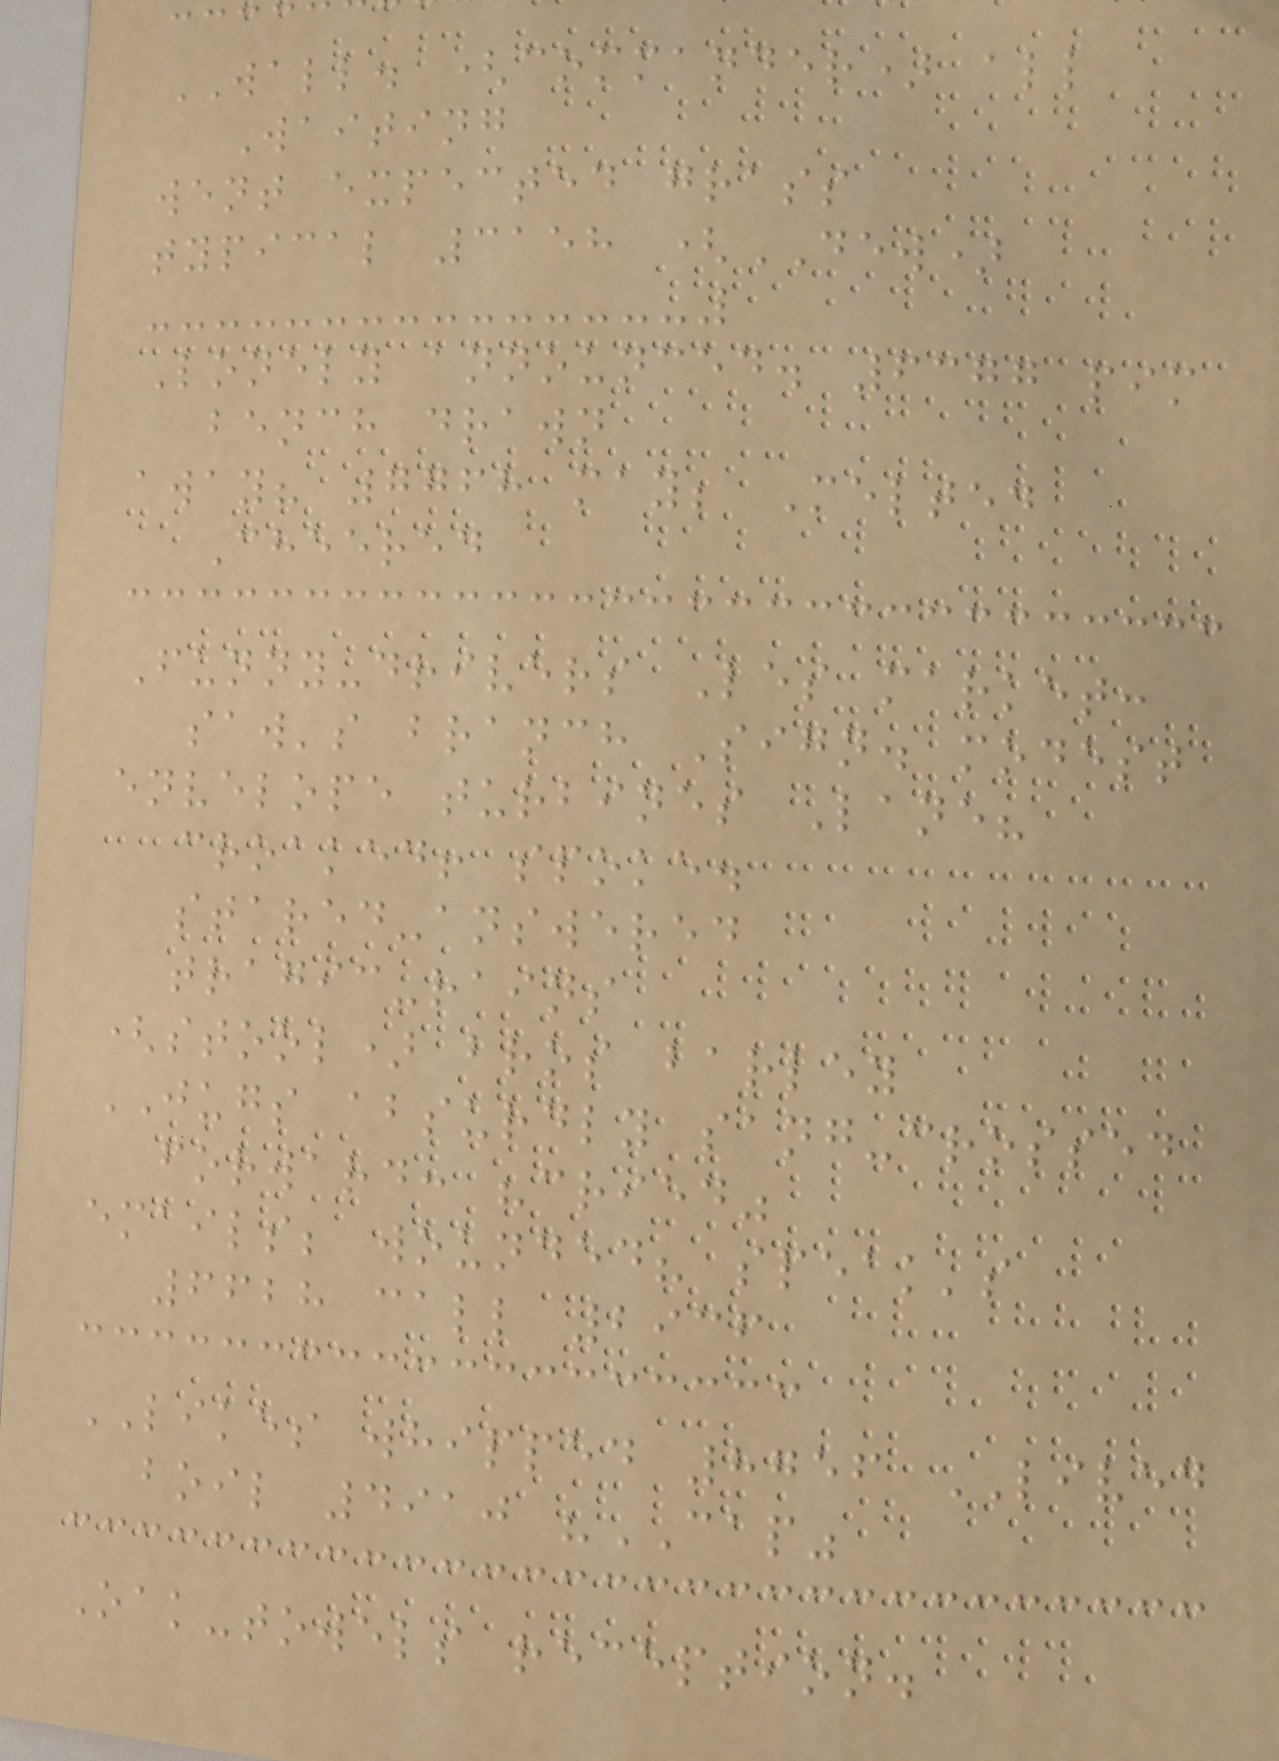WALL. (commander) all
Waiting
went expected grass
typical 3158 (DEW)
Lonely announced. 6377 pim
bench drawn
away? 7768 may; Melted
Cheered
Funny-drivers Les market:
saw's branch Sign. modest
envelope turbines Lane?
croaked! spoke.
stared-answered
tragic-rains
(stool) bros barley
JUGS absurdly sang-crossed
forward: "cried"
emails; wounded? speak's
6628 call 2936
LIKES whipped 8756 LIVED
boil 4910 "CAP"
Oak-towels reception.
